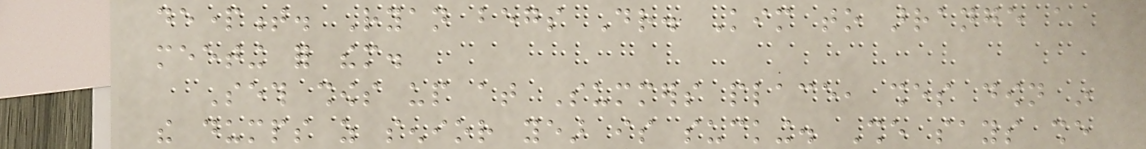department. Ryan begs Dr. Kim to arrange a
meeting for them.
Seth shows up at Summers place, shes down in
the dumps as senior year is sucking. She says she
